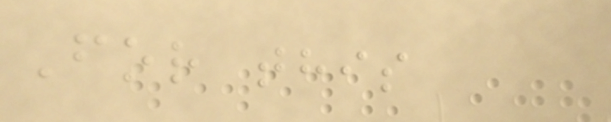For this
